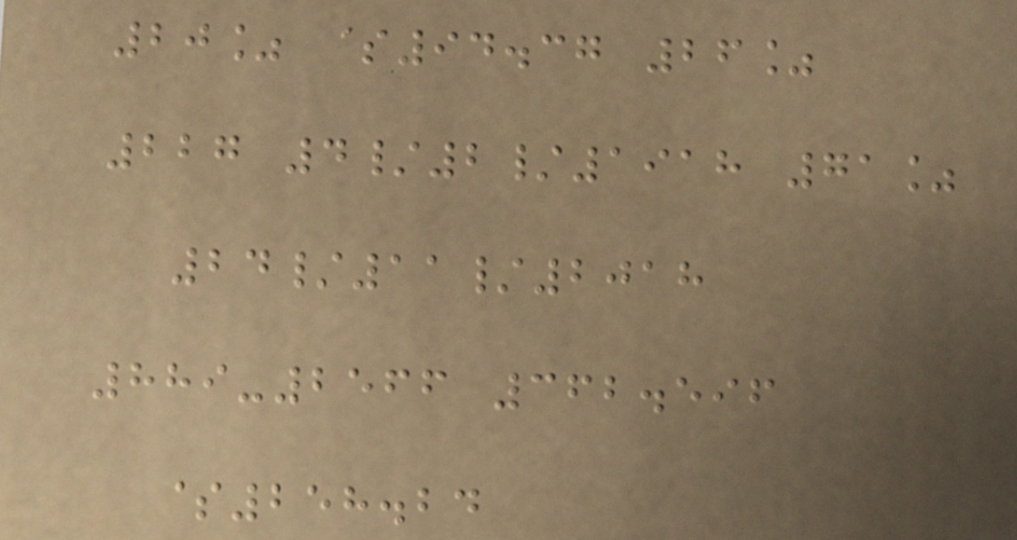20% $94.37 26%
227 4/2/1918 71%
24/11/2018
889-2566 362.596
$258.24
